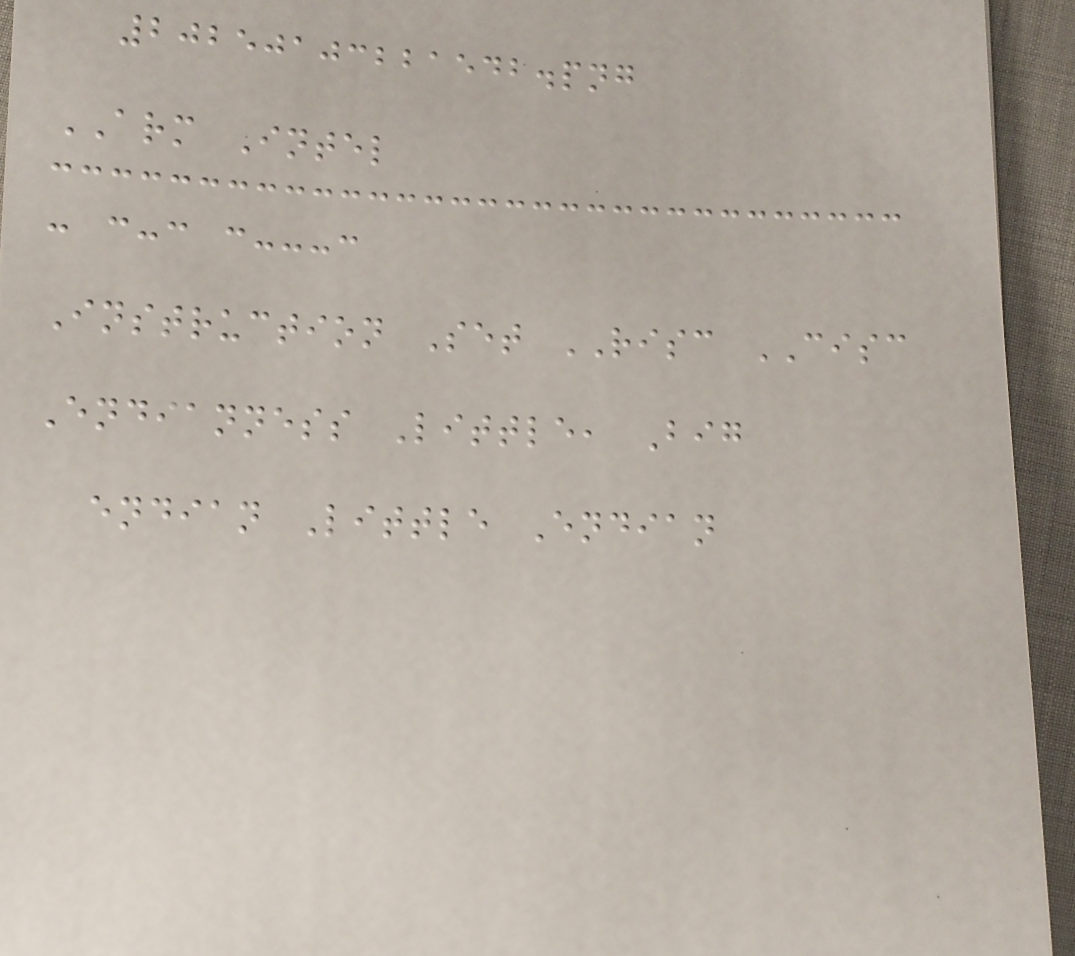20250103221542.png
ARM Intel
- :-: :---:
Instruction Set RISC CISC
Endianness Little, Big
endian Little Endian
